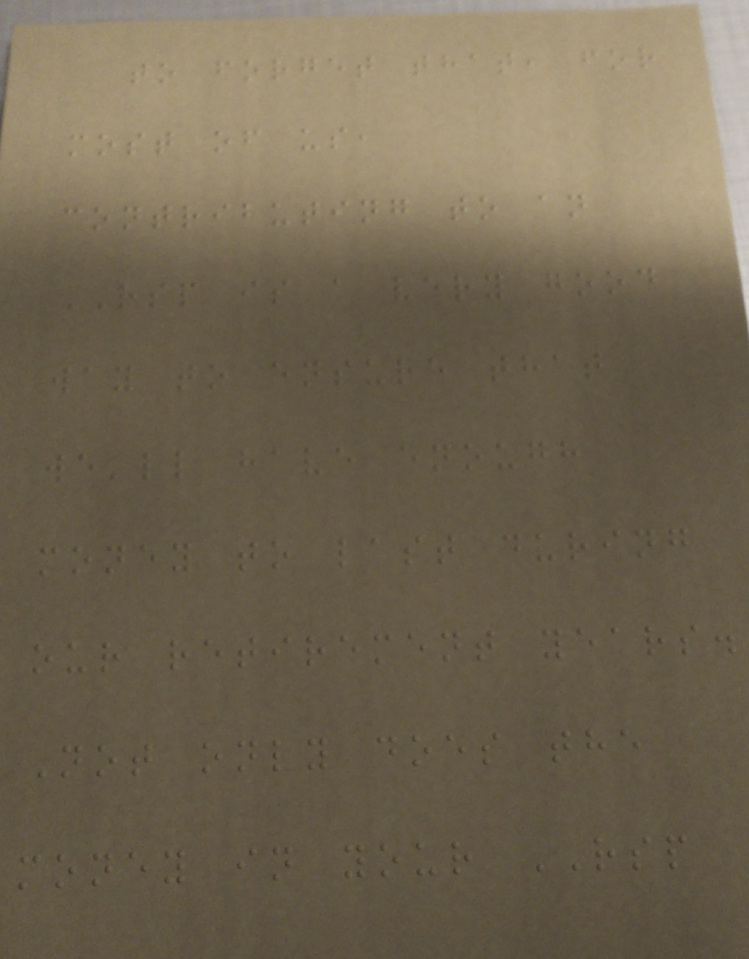to forget that, for
most of us,
contributing to an
RSP is a very good
way to ensure that
we'll have enough
money to last during
our retirement years.
Not only does the
money in your RSP
